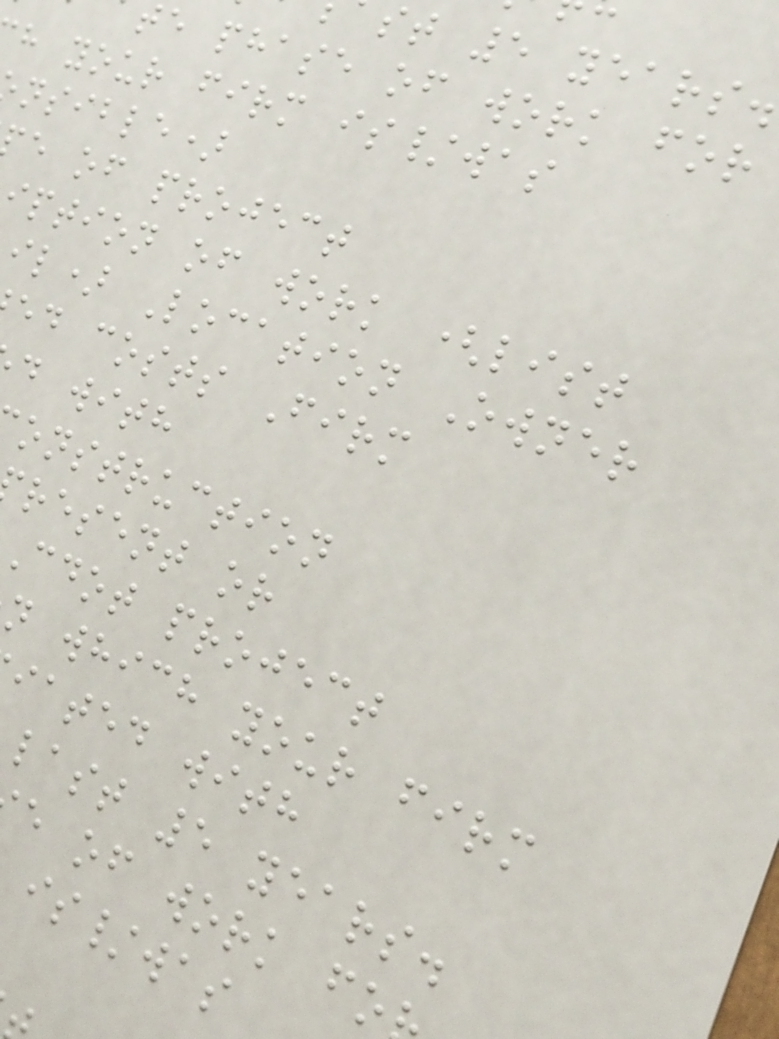st 5 years
te phase of work for
h your firm is/was
nsible)
e of project
iption of work (list
il) Location Owner
ed costs Firm
d with
onstruction
resent or
cdot project
n which your firm
iated with
last 5 years.
e of work fo
is/was
